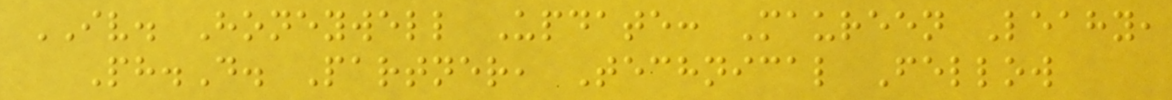IV. Honeywell Update: Maureen Leahy,
Ph.D. Partner, Technical Fellow
